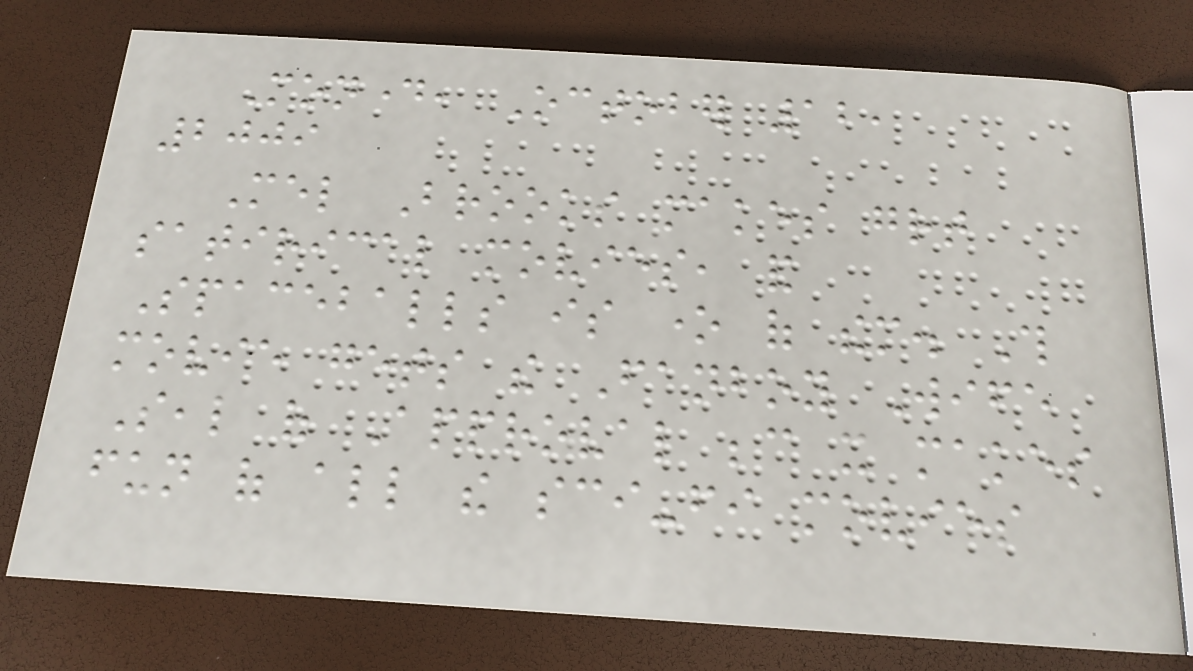Monday, October 12,
2009
Mel Brooks makes great
satirical movies, and
Spaceballs is one of them. This
movie gets the Fanboy Wife
Seal of Approval because it makes
fun of all the sci-fi movies
